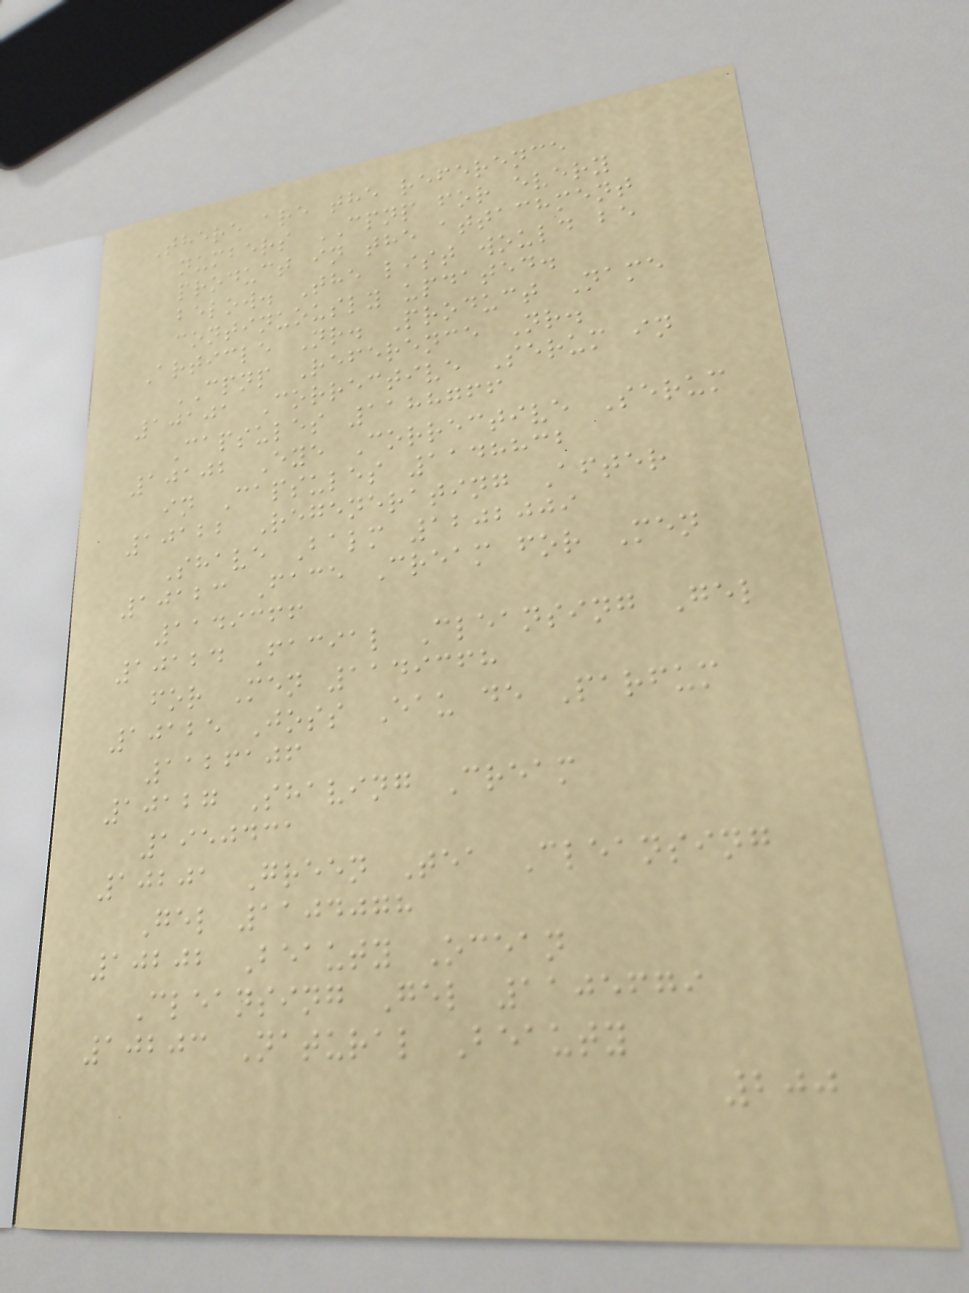There are the reference
numbers CPNP for every
product in the attachment
below. The list would be
continuously updated.
Article Nr. Product Name
CPNP Reference Nr.
10101 Corrective Serum in
Capsules 1188766
10102 Eye Corrective Serum
in Capsules 1148832
10122 Regenerating After
Shave Balm 1202009
10123 Face Cream for Men
1149366
10124 Facial Cleansing Gel
for Men 1149368
10125 Joss Eau de Parfum
1126106
10127 Shaving Cream
1950431
10201 Green Tea Cleansing
Gel 1104078
10202 Beauty Ocean
Cleansing Gel 1105679
10203 Natural Beauty
200
